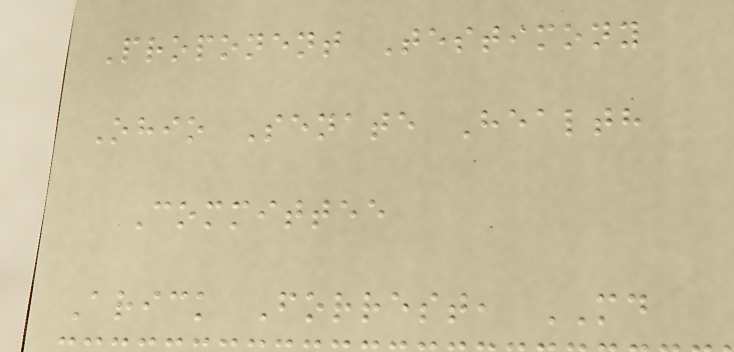Proponent Testimony
Ohio Senate Health
Committee
Arick Forrest, MD
